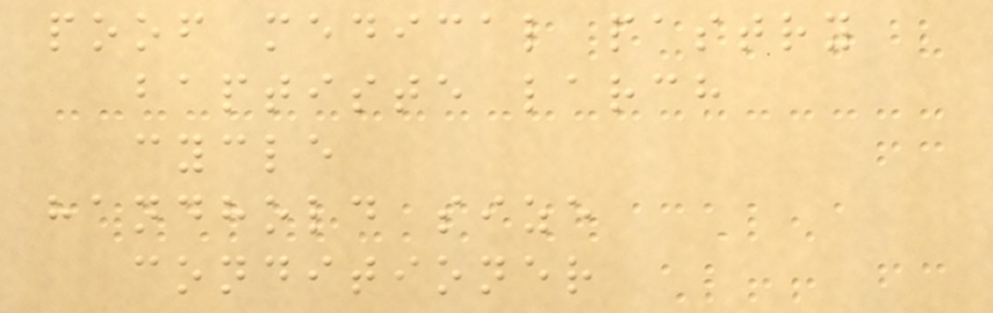poof medical pastry
baptiste larch
cycle
handhold size
conditioner
